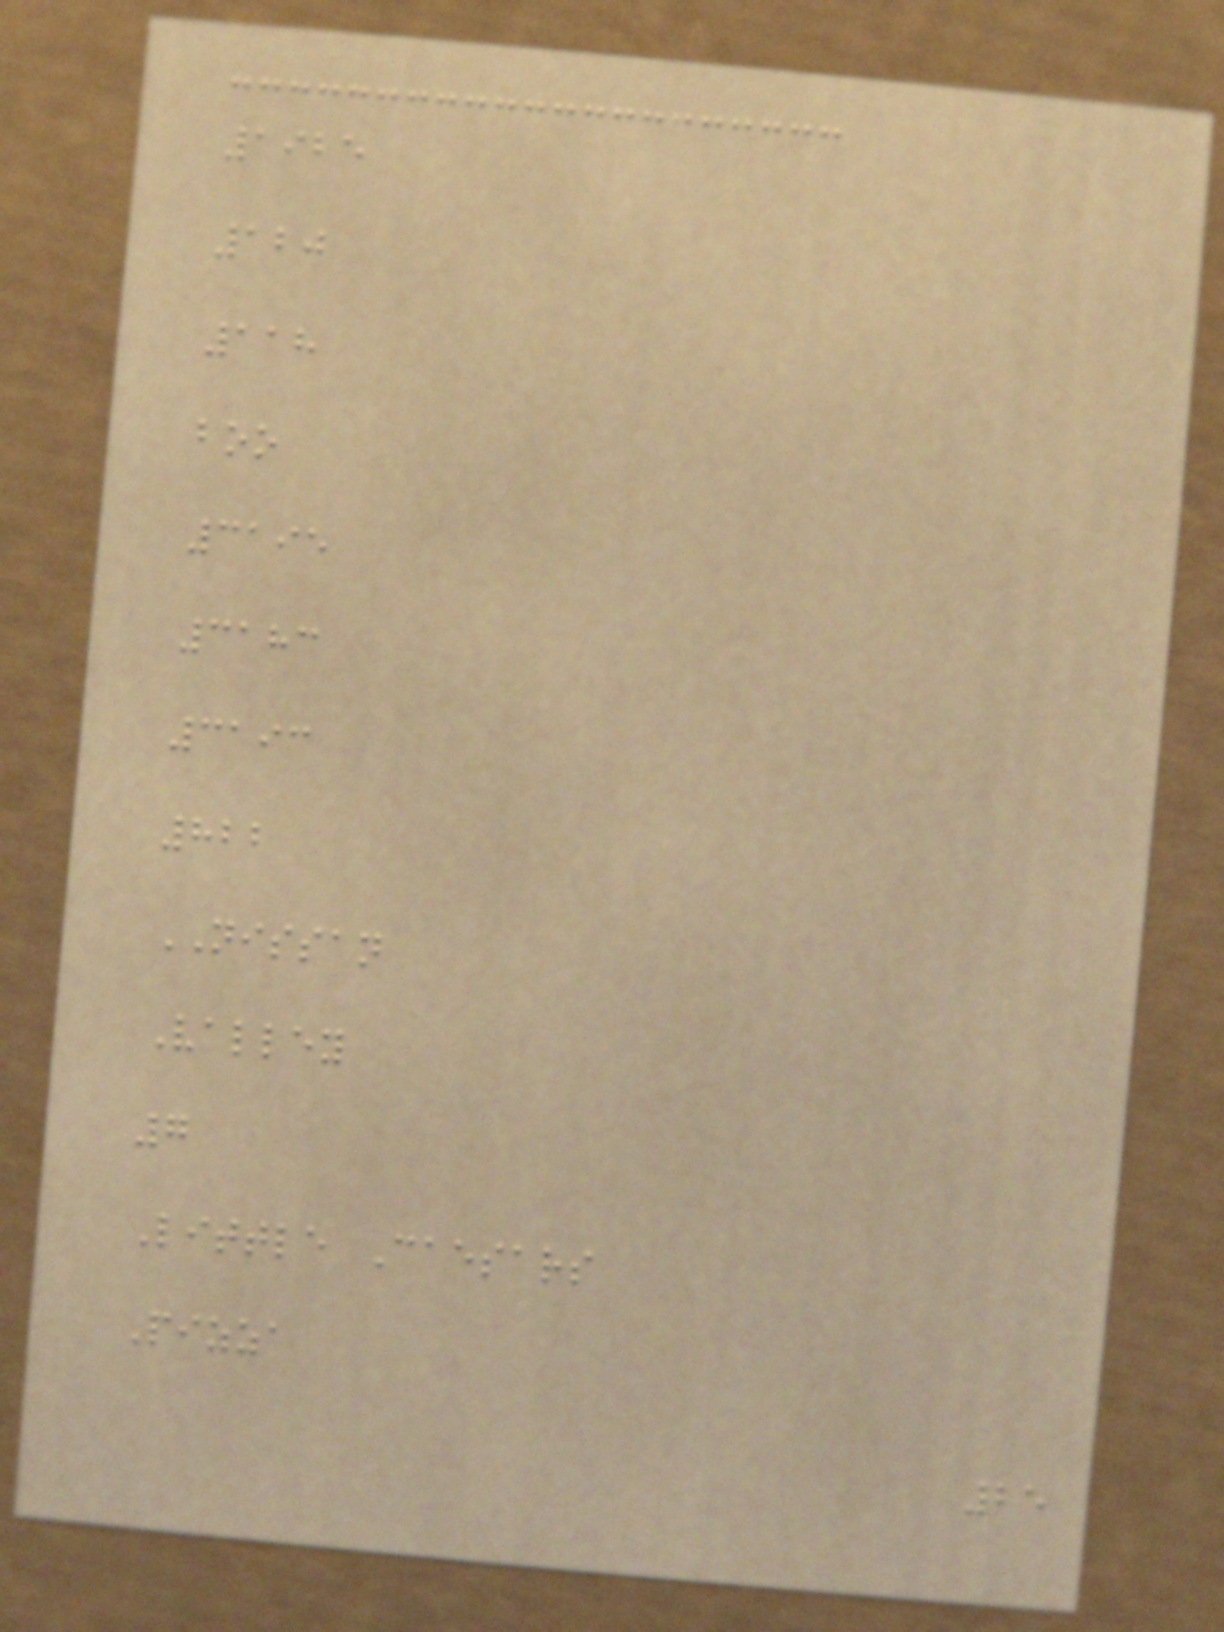1925
120
118
boo
3195
3183
3193
822
NISSAN
Valley
7
Little Caesars
Pizza
25
